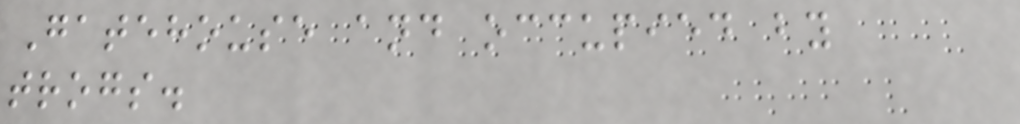Gatehouse and occupied by
trogs.
